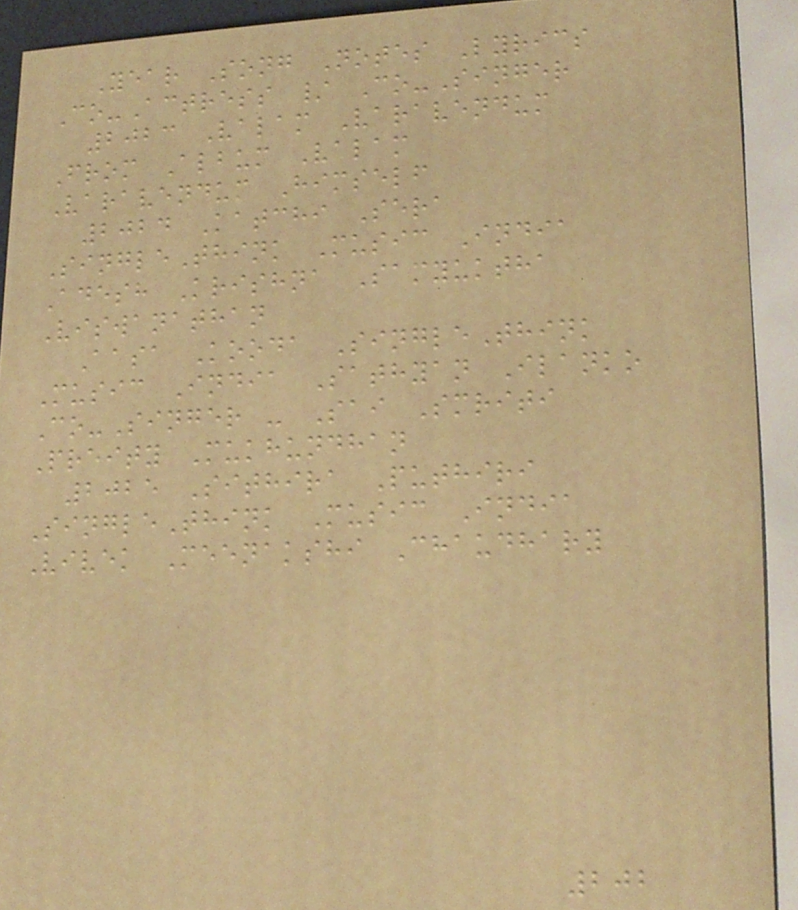Year Song Notes Lyrics
Co-Actress / Co-Singer
2023 Valam Varavendum
From Album Valam
Varavendum Himself
2024 Katchi Sera
SingleThink Music India
Adesh Krishna Samyuktha
Viswanathan
Aasa Kooda SingleThink
Music India Sathyan Ilanko
Co-Singer - Sai Smriti
Preity Mukhundhan
2025 Sithira Puthiri
SingleThink Music India
Vivek Meenakshi Chaudhary
202
